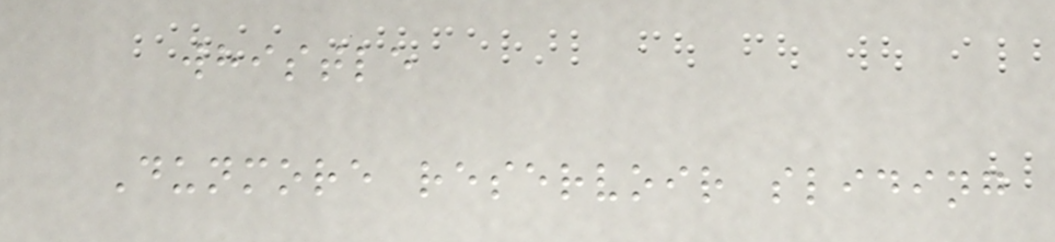whistle
Dunmore reservoir sliding
